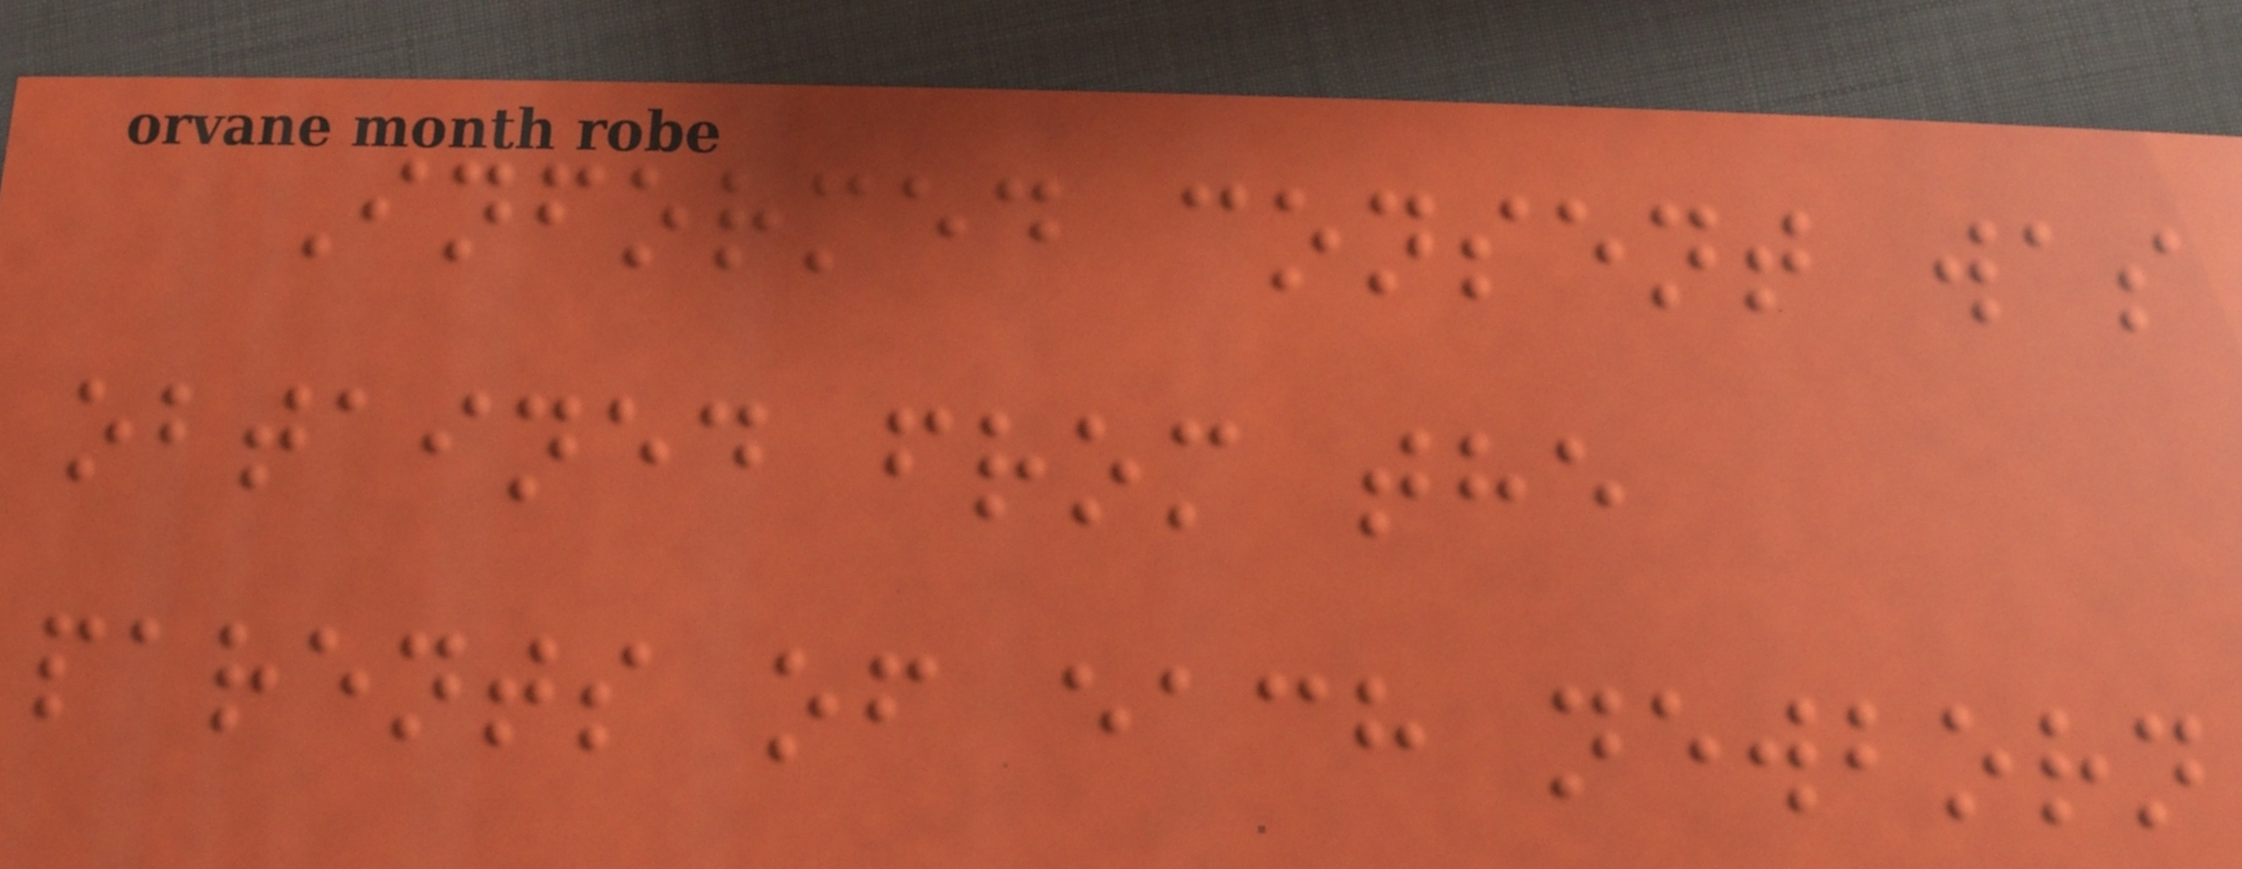Informed consent was
obtained from the
parents of each newborn
